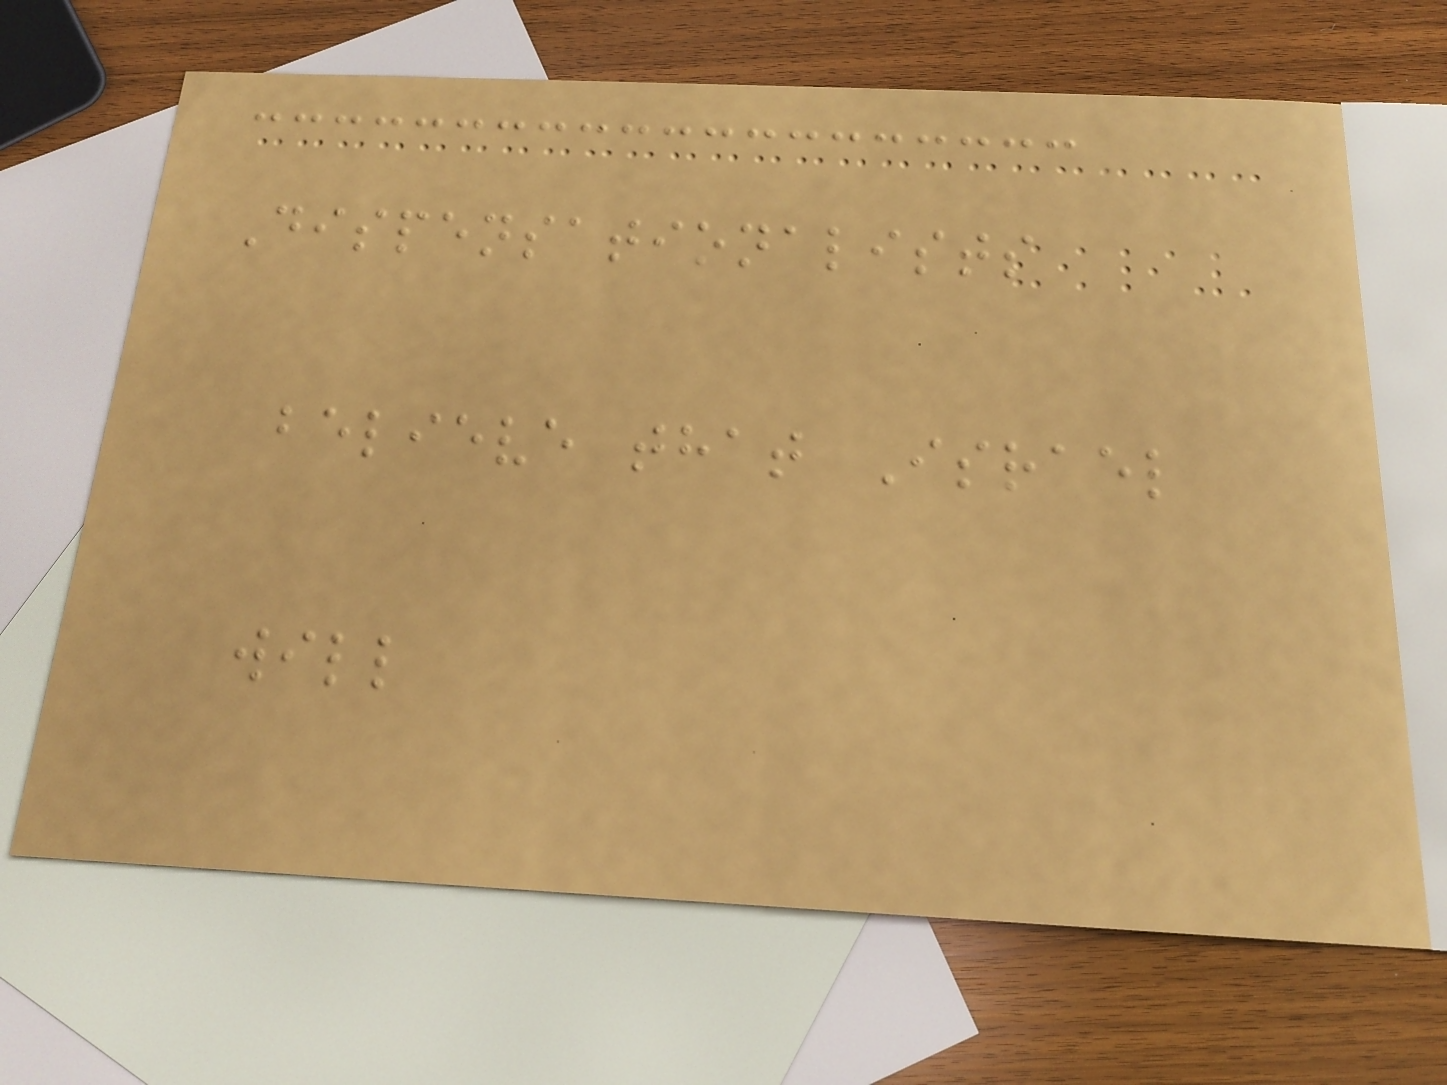Dispensationalists
believe that Israel
will
